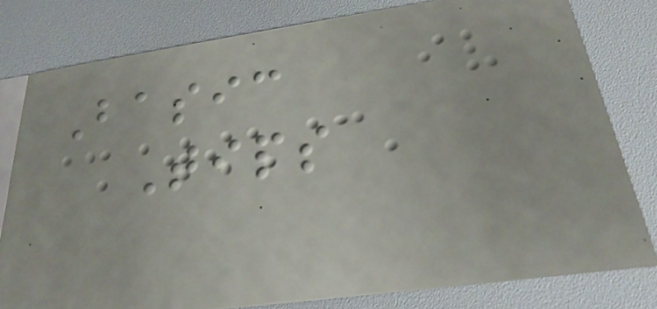Basic
Tips
